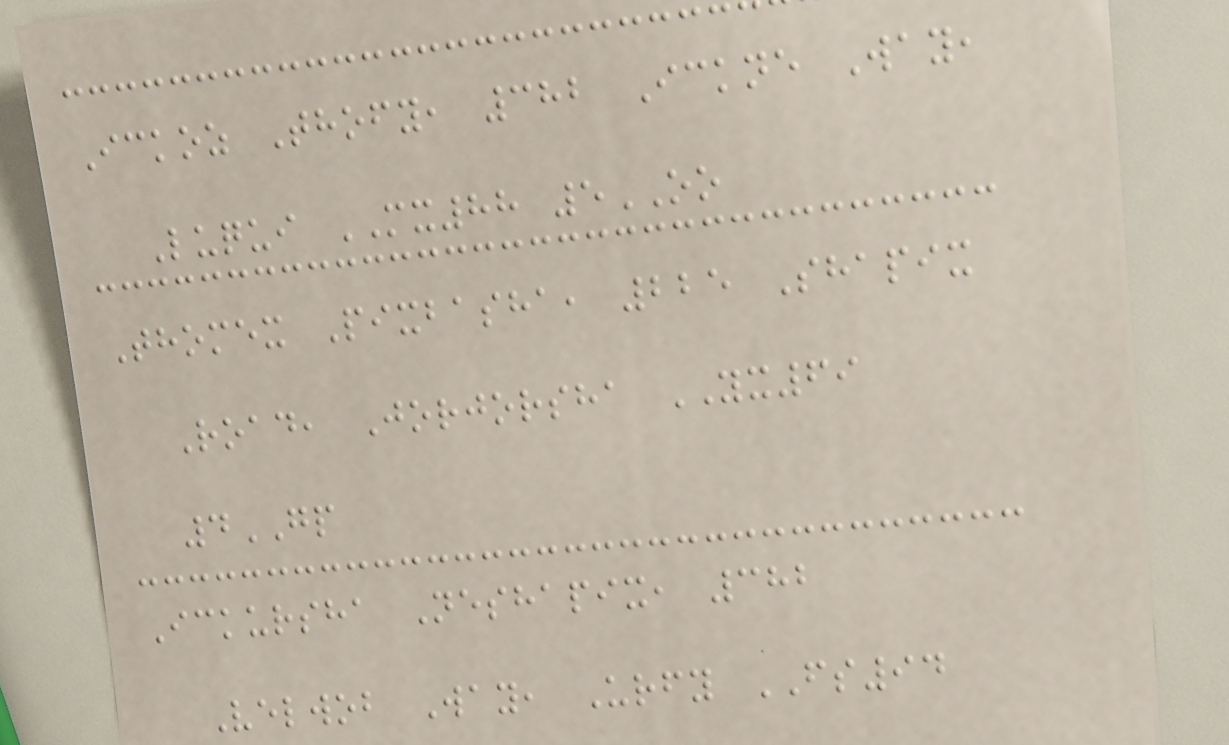Ickoz Thofy, 382 Ickne Way,
Luqui MX88 5OO
Thomex Pixbasha, 225 Shapix
Road, Jorjorsha YX69
4GP
Ickursha Neshapix, 382
Velwob Way, Urfy FS94
